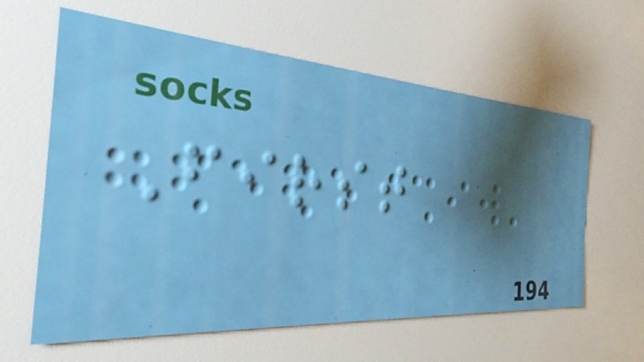First
